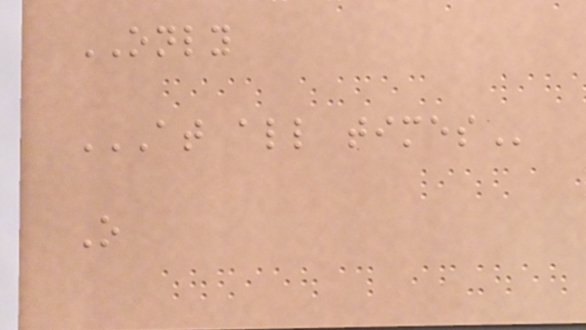ONLY
AT ALL TIMES
O
